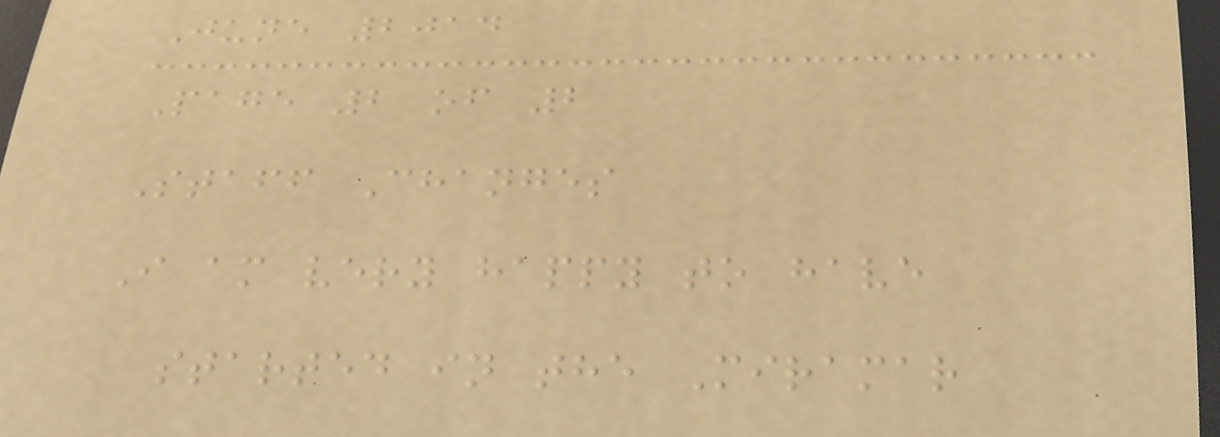June 2014
Page 2 of 2
Staff Changes
I am very happy to have
started in the Miramar
